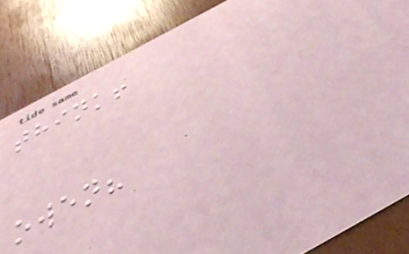think!
owen?
